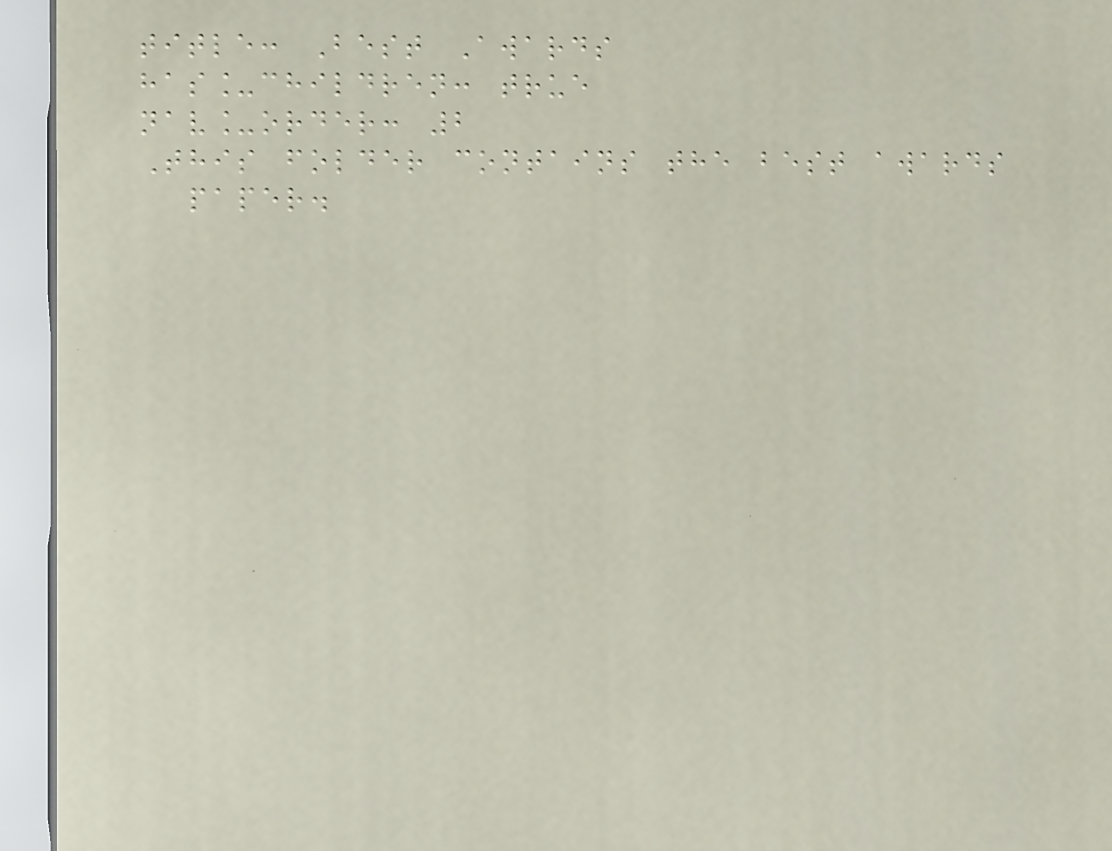title: Best Awards
has_children: true
nav_order: 2
This folder contains the best awards
paper.
